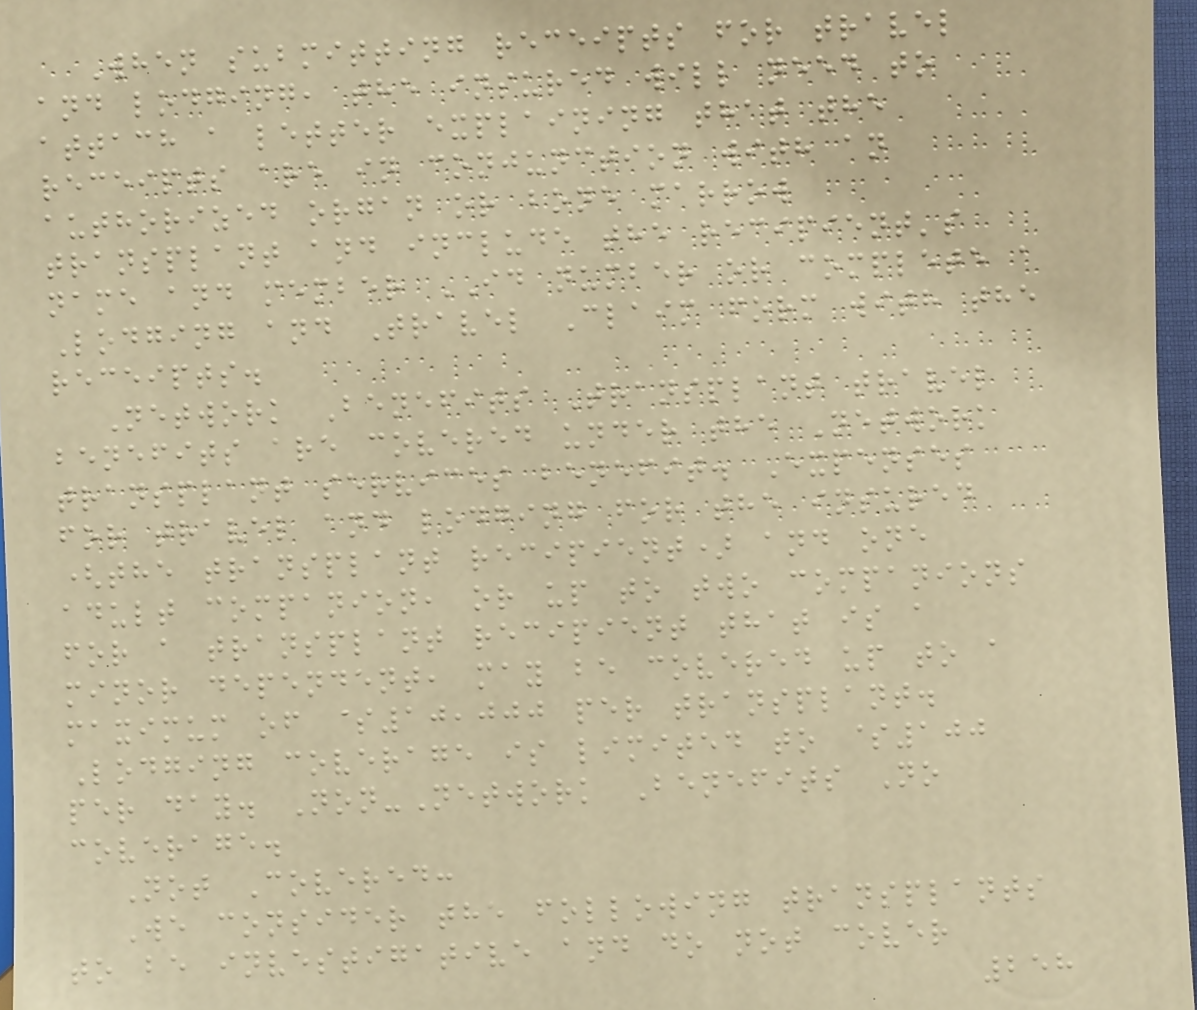When submitting receipts for travel
and lodging, the insured will need to
attach a letter explaining that the
receipts are in conjunction with an
authorized organ or bone marrow
transplant and include the recipient's
name and member ID number or complete a
Lodging and Travel Claim form with the
receipts.
Network Benefits Transplant travel
benefits are covered under the Network
transplant services benefit. Expenses
for travel and lodging for the insured
(the transplant recipient) and one
adult companion, or up to two companions
for a transplant recipient that is a
minor dependent, may be covered up to a
maximum of $10,000 per transplant.
Lodging coverage is limited to $100
per day. Non-Network Benefits No
coverage.
Not Covered:
We consider the following transplants
to be investigative and do not cover
258
